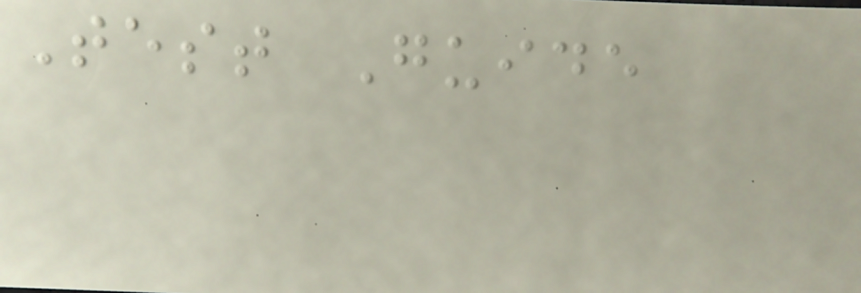Test Guide
